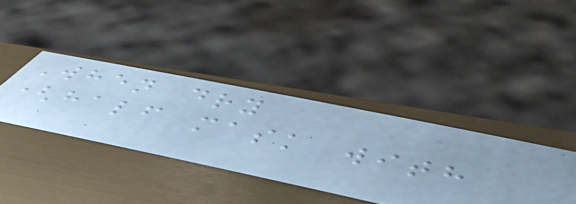When dry
(half mask with
